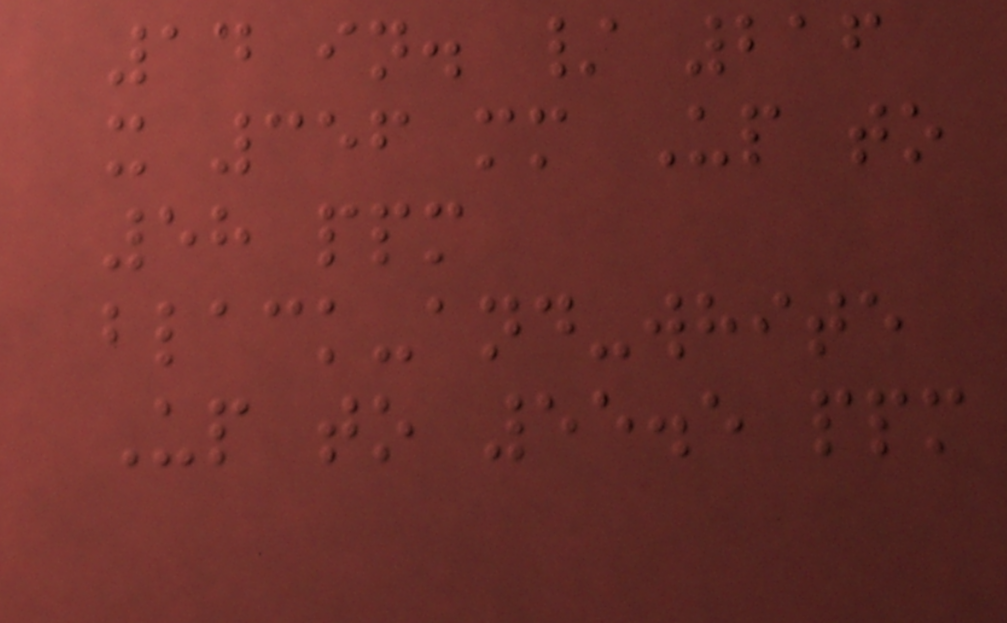14 in. / 216
x 356 mm Up to
58 ppm
black-and-white
Up to 55.5 ppm
